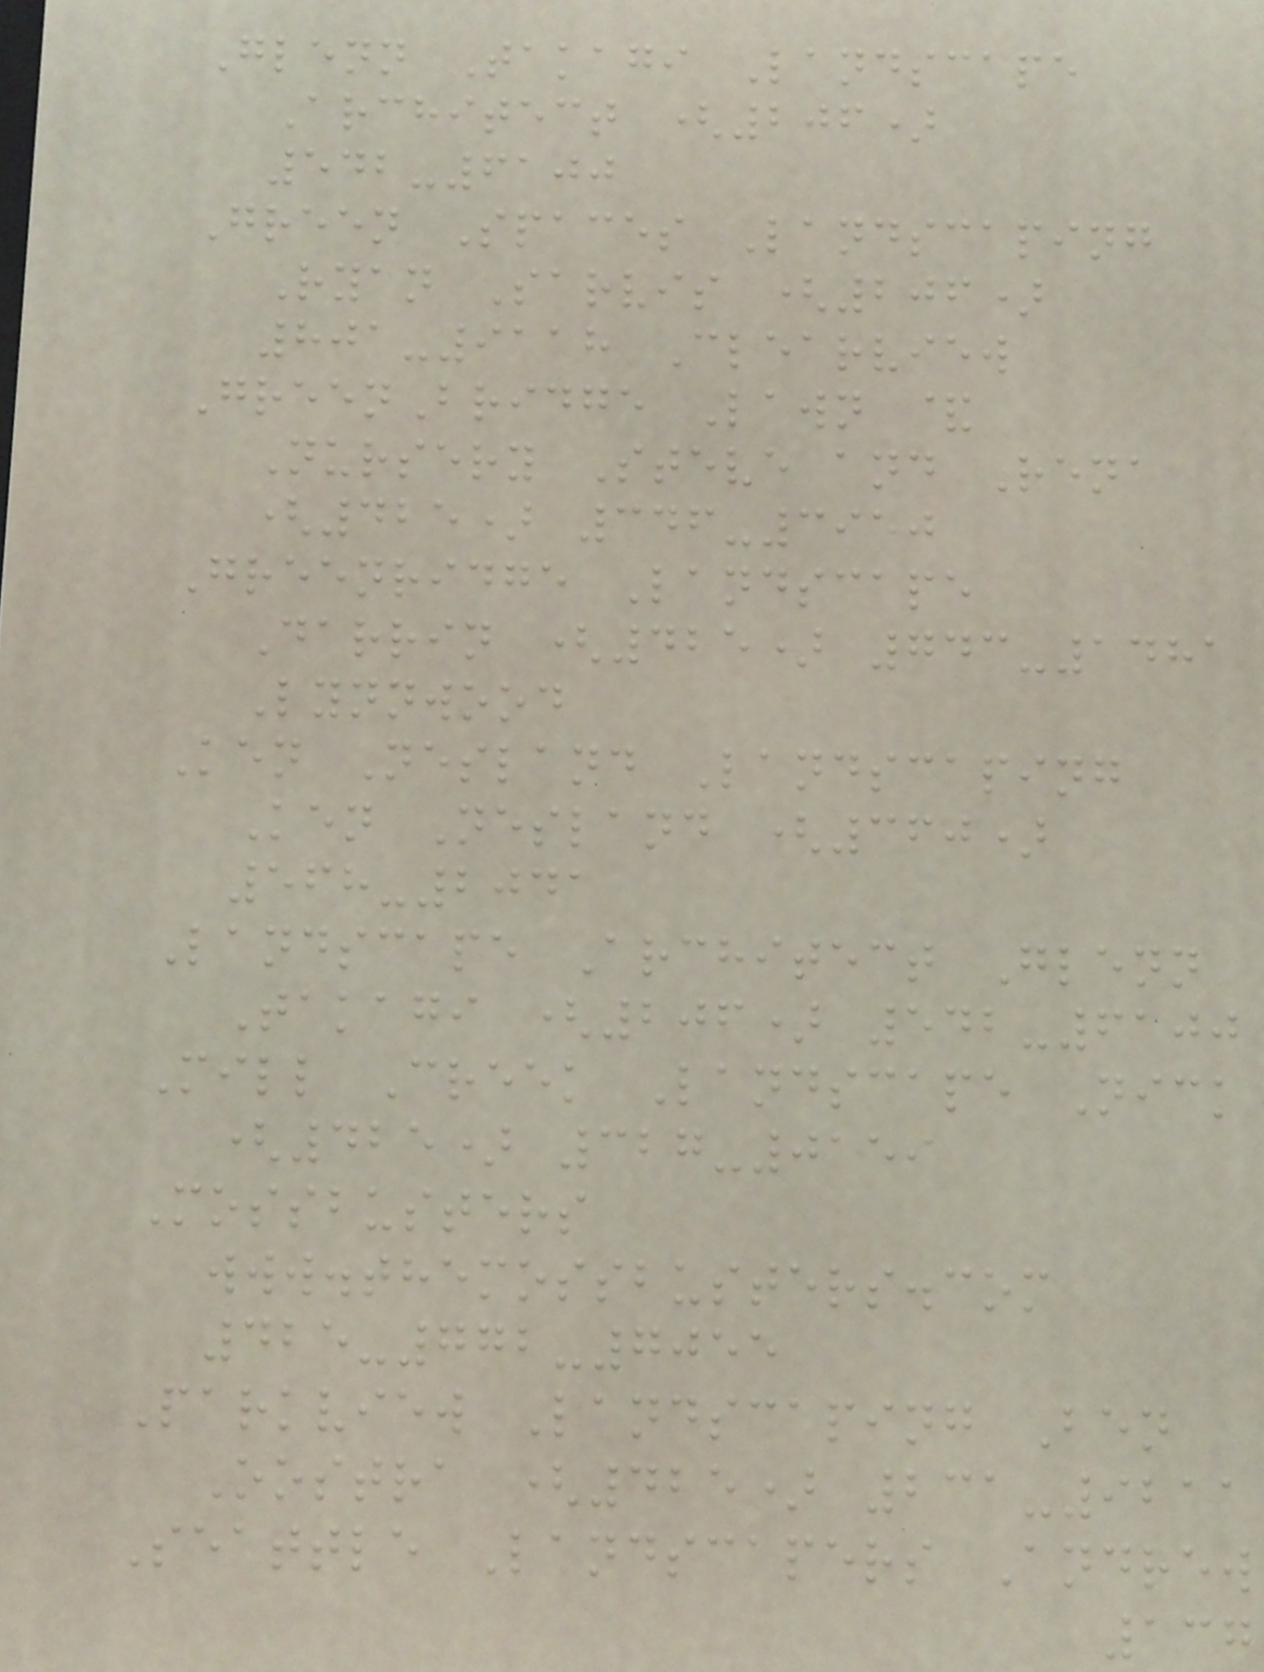Glenn Takagi Landscape
Architect (206)
542-6100
Green Spaces Landscaping
Ryan Sarvis (206)
801-9118 Clearview
GreenBridge Lawn &
Nursery Steve and Rena
(425) 346-3950
Greenridge Landscape
Darrin (425) 743-1481
Lynnwood
Ken Nesland Landscaping
Ken Nesland (360)
568-2041
Landscape Architect Glenn
Takagi (206) 542-6100
Mill Creek Landscape Nick
(425) 327-0159
Mossbusters
www.themossbusters.com
425-772-7055
Parkview Landscaping Ben
Oostra (425) 231-9211
Seattle Landscapers Andrew
137
